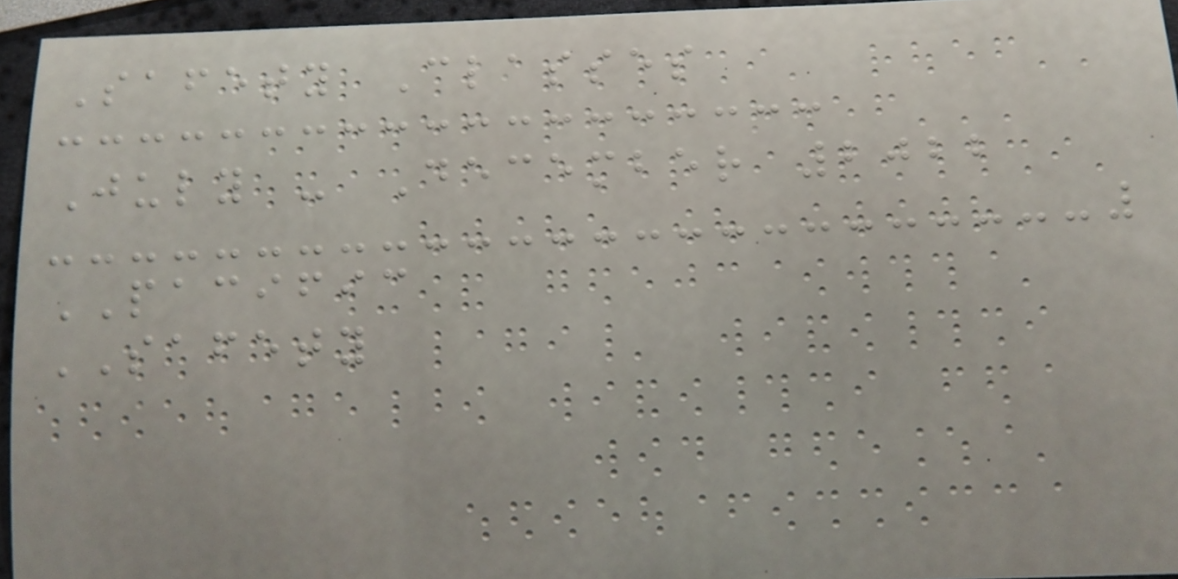Safety Classes
July - December 2022
PACIFIC
SAFETY
